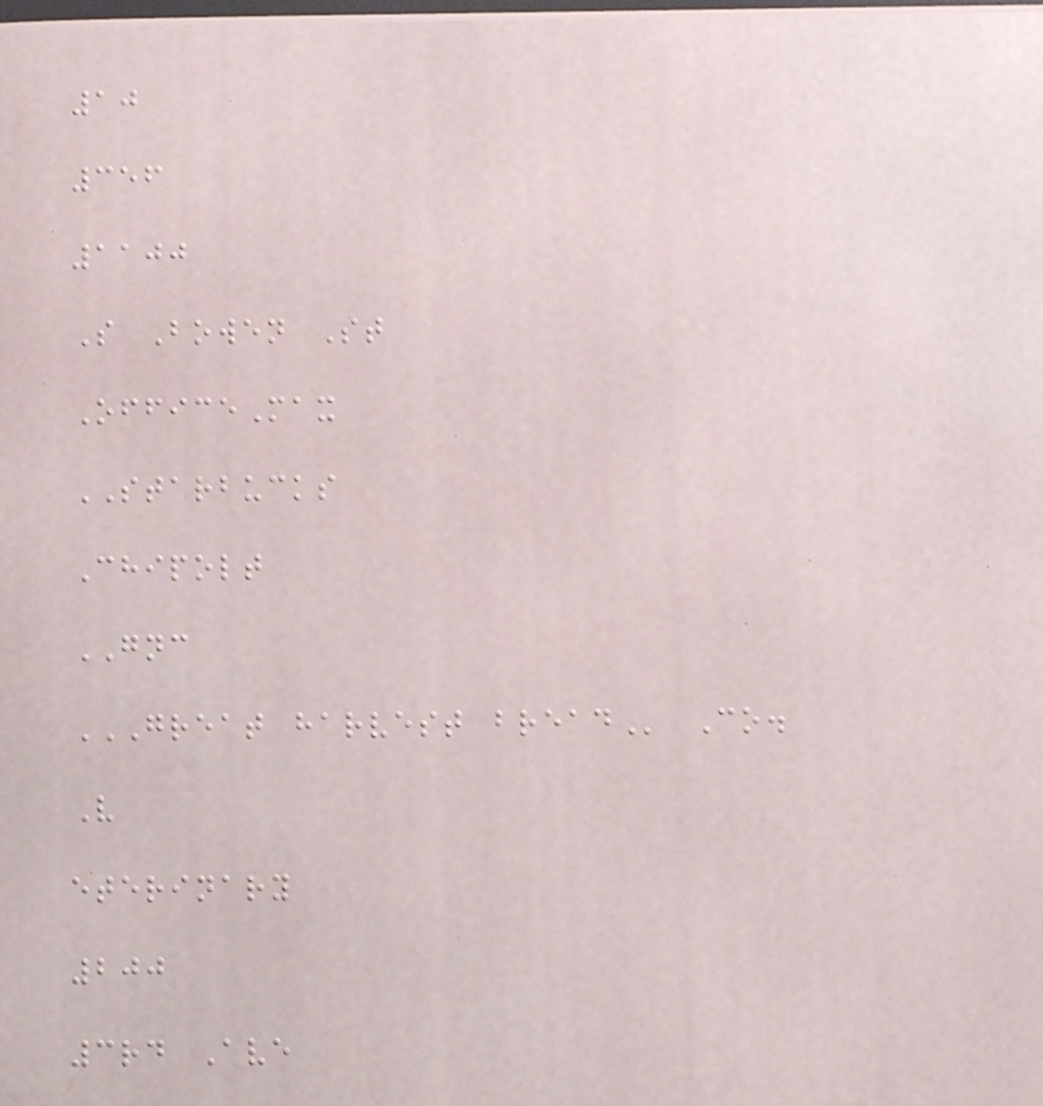10
356
1100
S Bowen St
OfficeMax
STARBUCKS
Chipolt
GNC
GREAT HARVEST BREAD Co.
V
eterinary
200
3rd Ave
